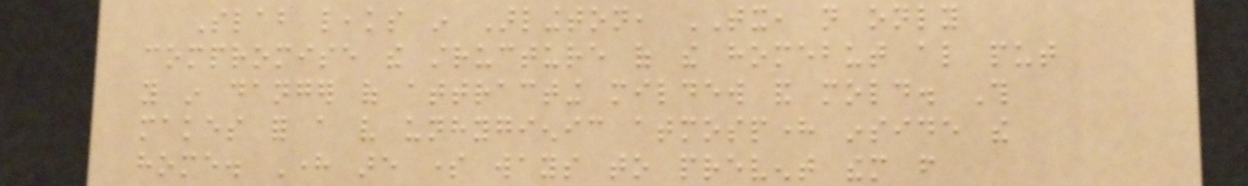Slab leaks in Arlington, TX, not only
compromise the structure of the homebut also put
you in danger of attracting mildew and mold. This
makes for a very unhygienic atmosphere inside the
home. Here are some ways to prevent them from
